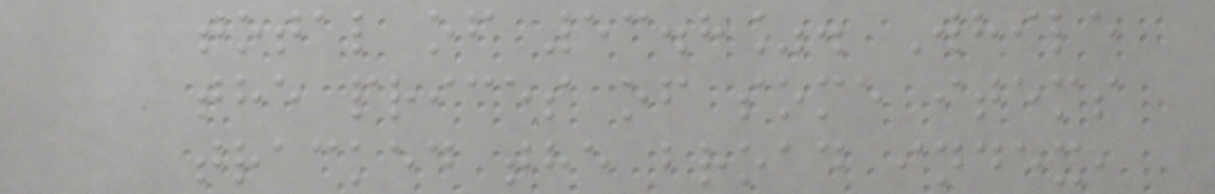total of 53.8%. While
the prices of some items
tracked the broad index,
